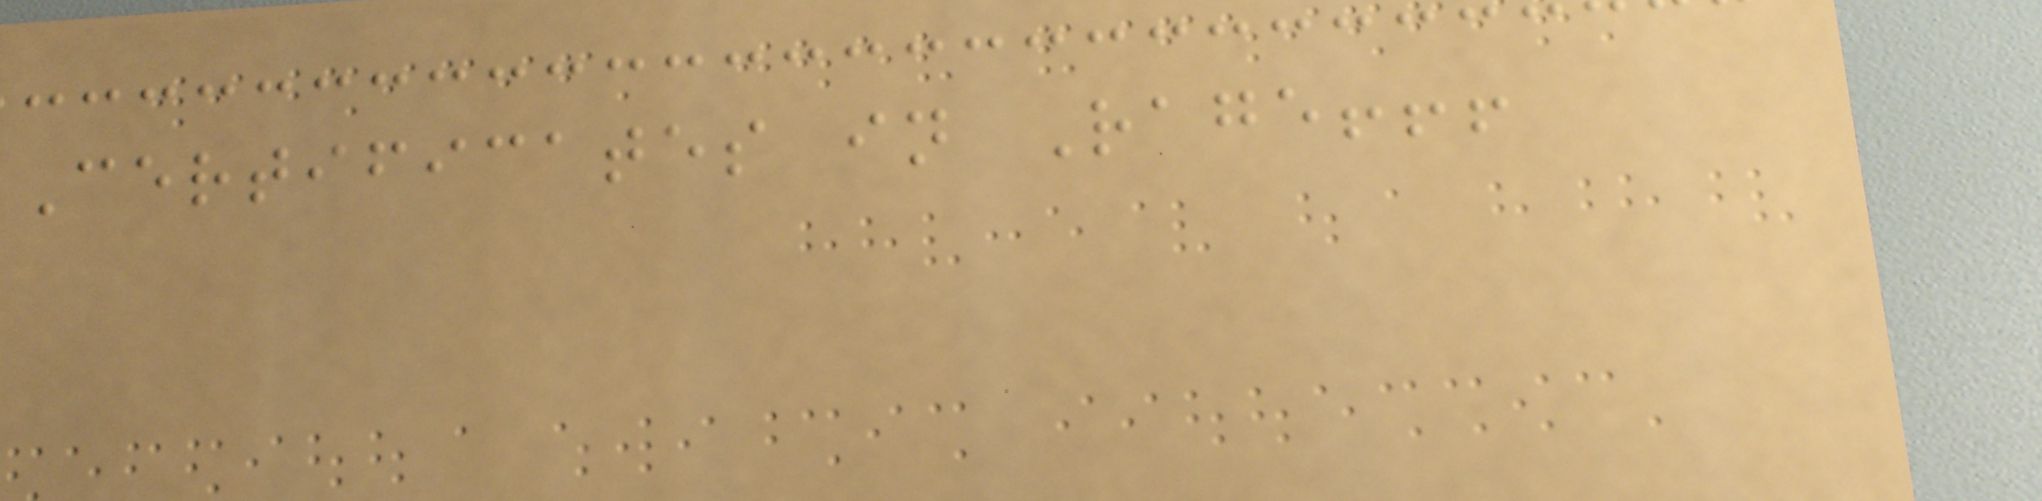Certificates in Rage!!!
